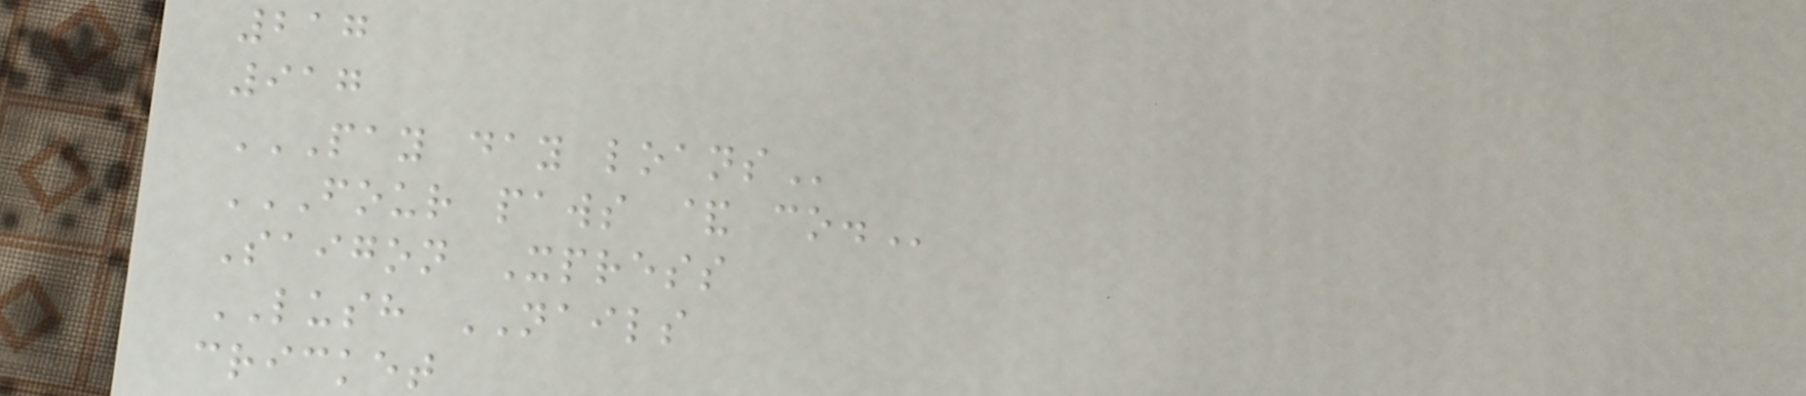217
917
PAY DAY LOANS
FOUR PAWS & CO.
Saigon Xpress
LUSH NAILS
cricket
